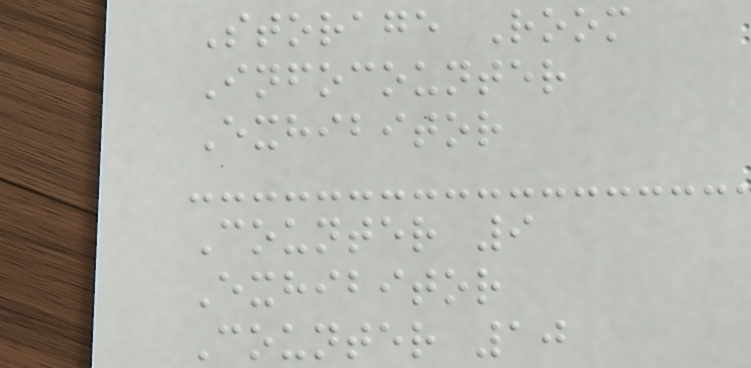Storage Room
Infocounter
Exhibitor
Counter 9
Exhibitor
Counter 10
